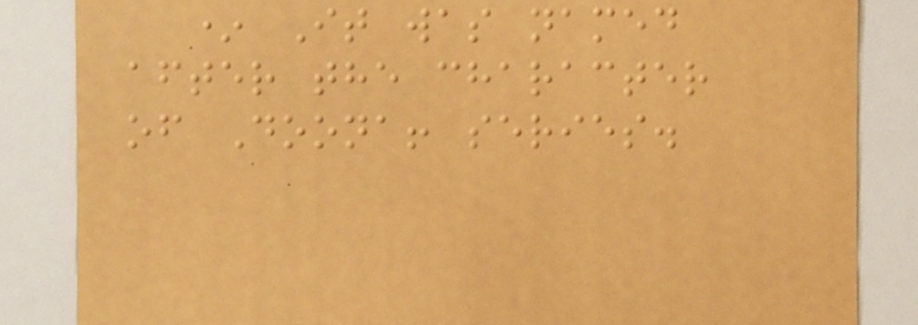* It was named
after the character
of Doona! series.
